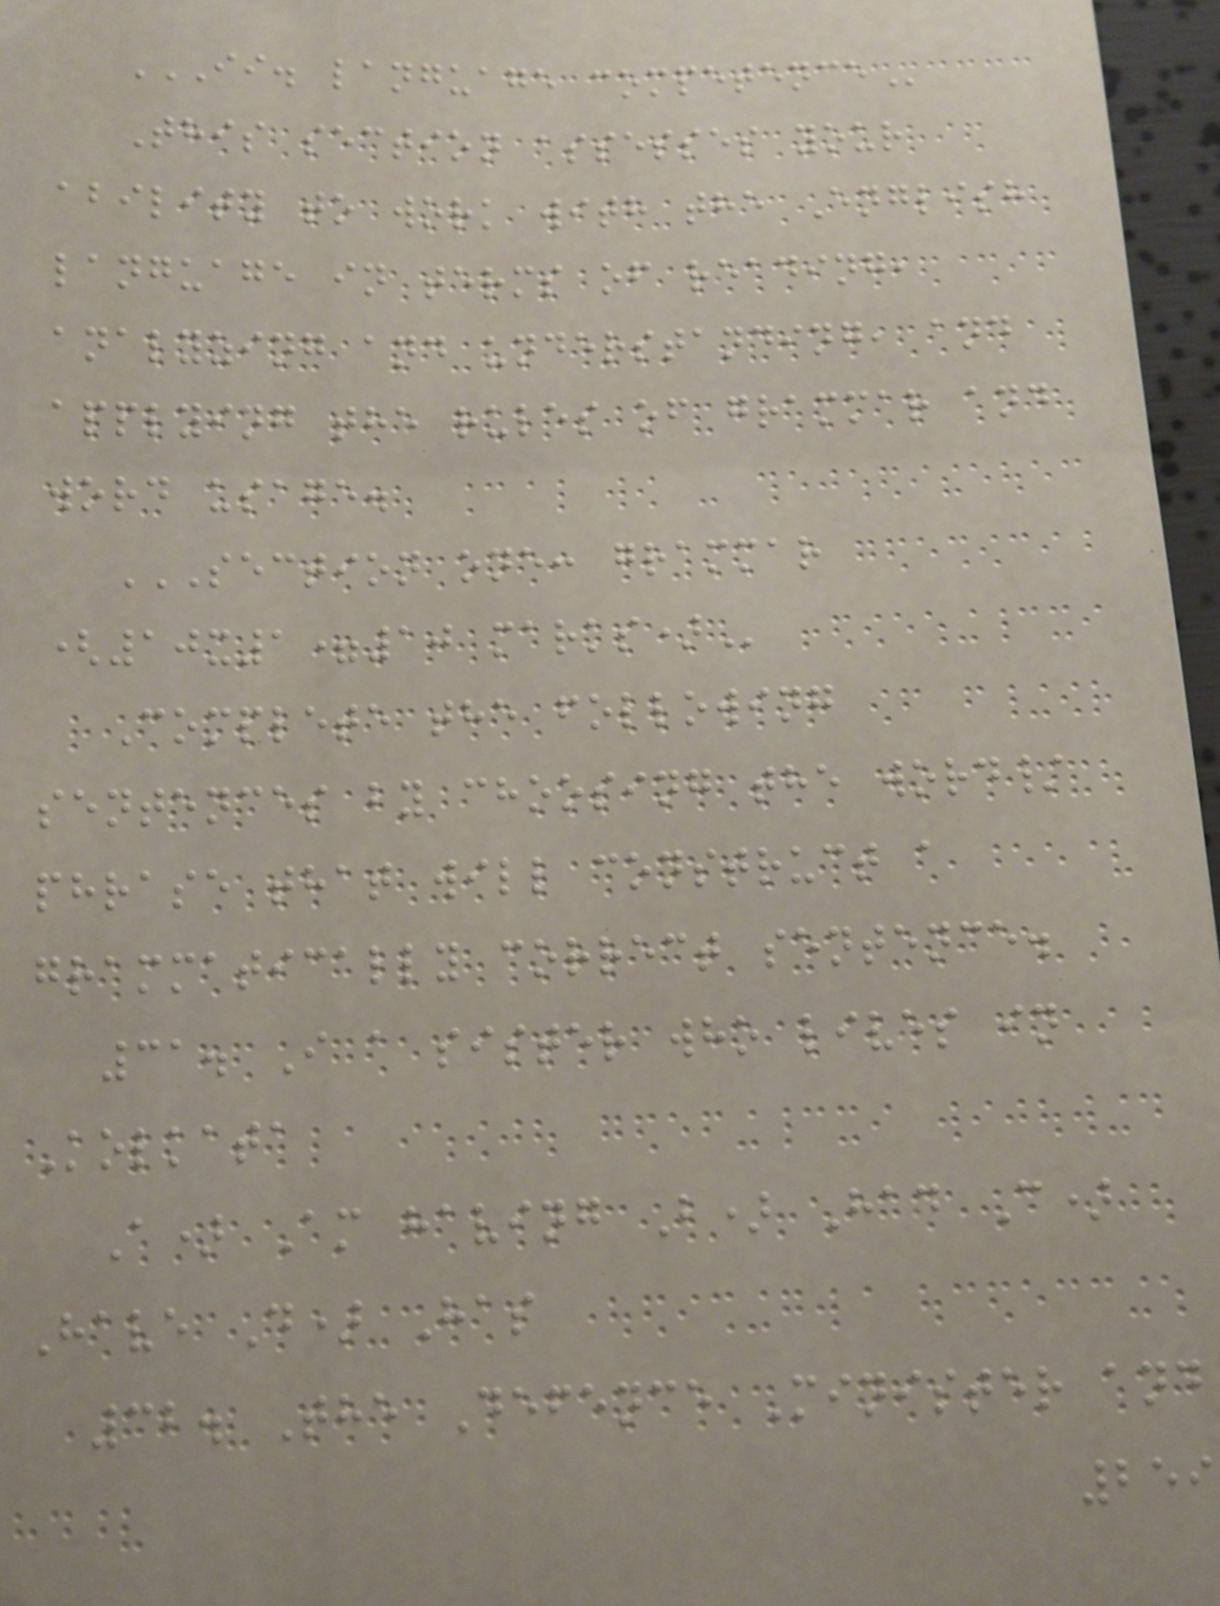II. LANGUAGE COMPETENCE
This section assesses your
ability to work with the English
language in terms of reading,
analyzing and understanding, and
applying the rules of grammar and
word usage.
SECTION ONE: GRAMMAR
(10X1=10 MARKS)
Complete the following
sentences by choosing the word/
phrase that will construct a
grammatically correct sentence.
31. I a sister who lives in
Kolkata
A) Am having B) Had C)
Have D) Has
32. The Defence Minister and
259
